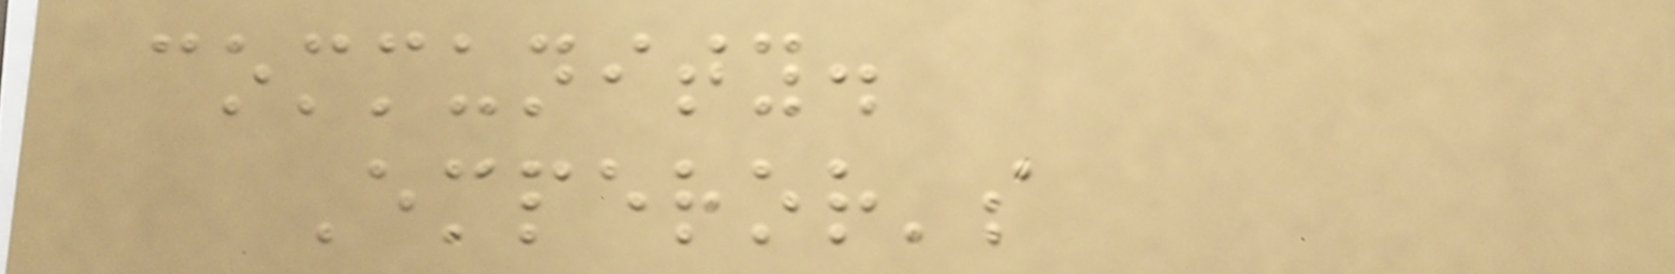community.
Emperor's
